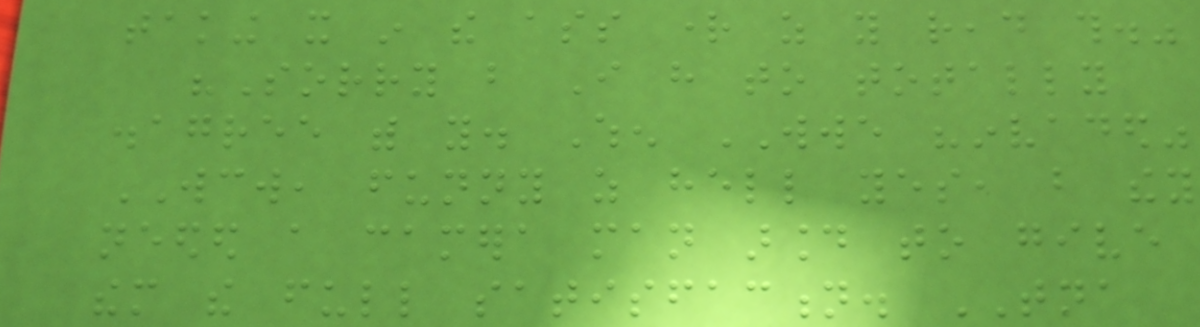taking it in the ass right as you read this."
"Sorry but I have to totally
disagree with you. When WWE "invaded"
WCW, funny as hell yes, but they
needed a camera man around to give
them the full satisfaction. TNA
